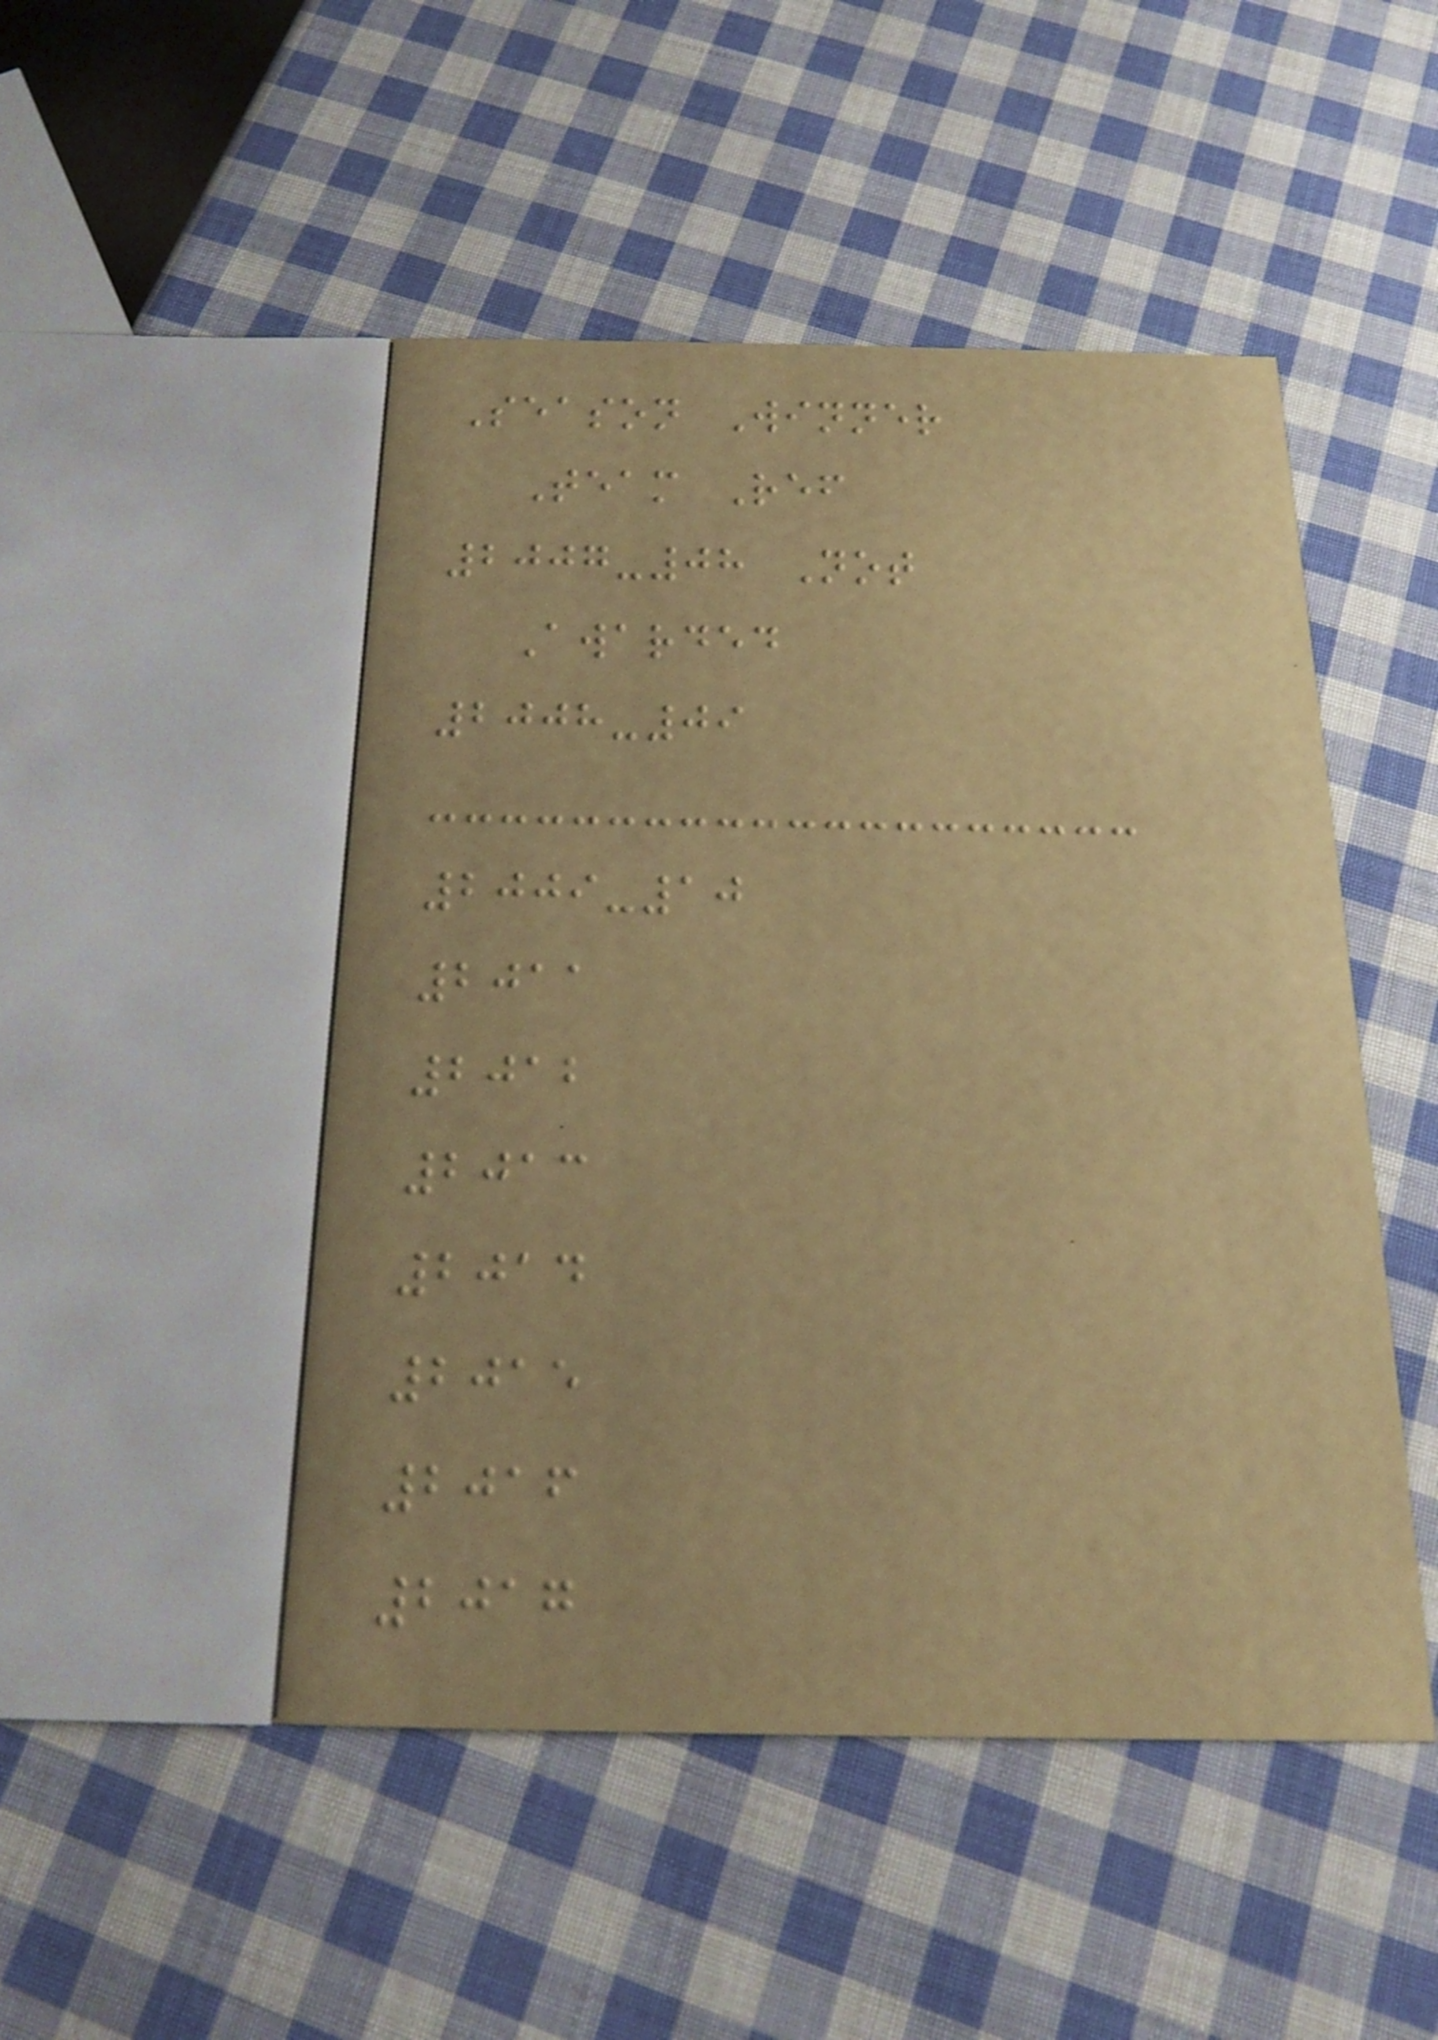Season Winner
Team Ref
2007-08 Not
Awarded
2008-09
2009-10
2011
2012
2013
2014
2015
2016
2017
